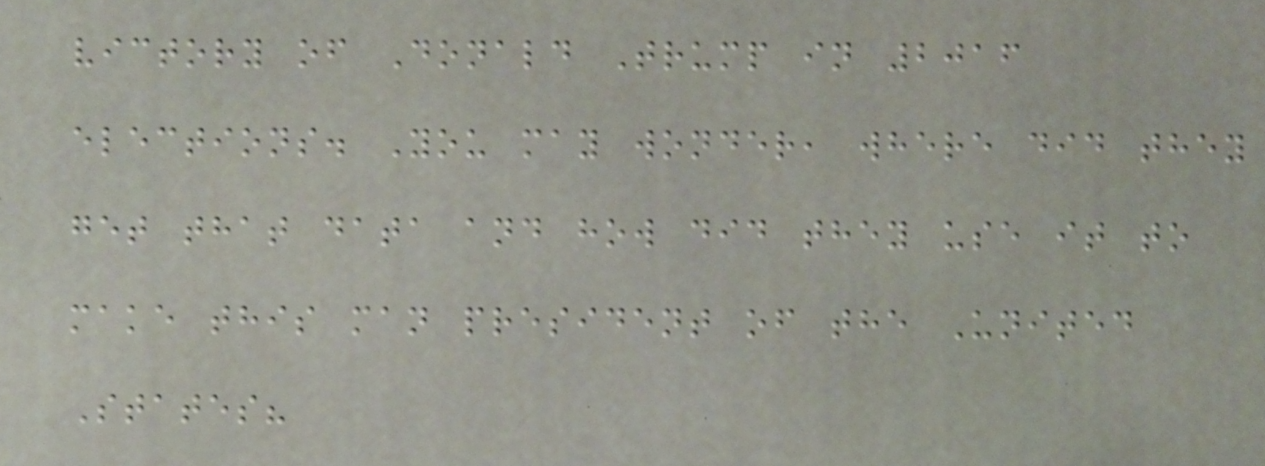victory of Donald Trump in 2016
elections. You may wonder, where did they
get that data and how did they use it to
make this man president of the United
States?
